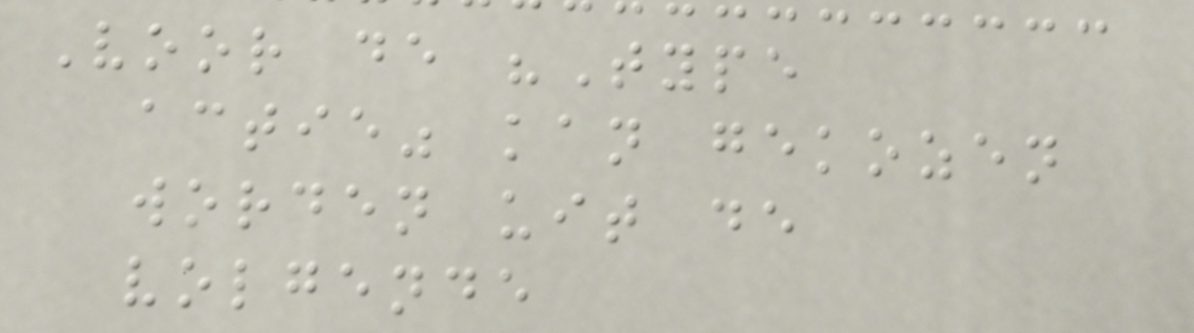Voor de "Type
actie" kan gekozen
worden uit de
volgende
